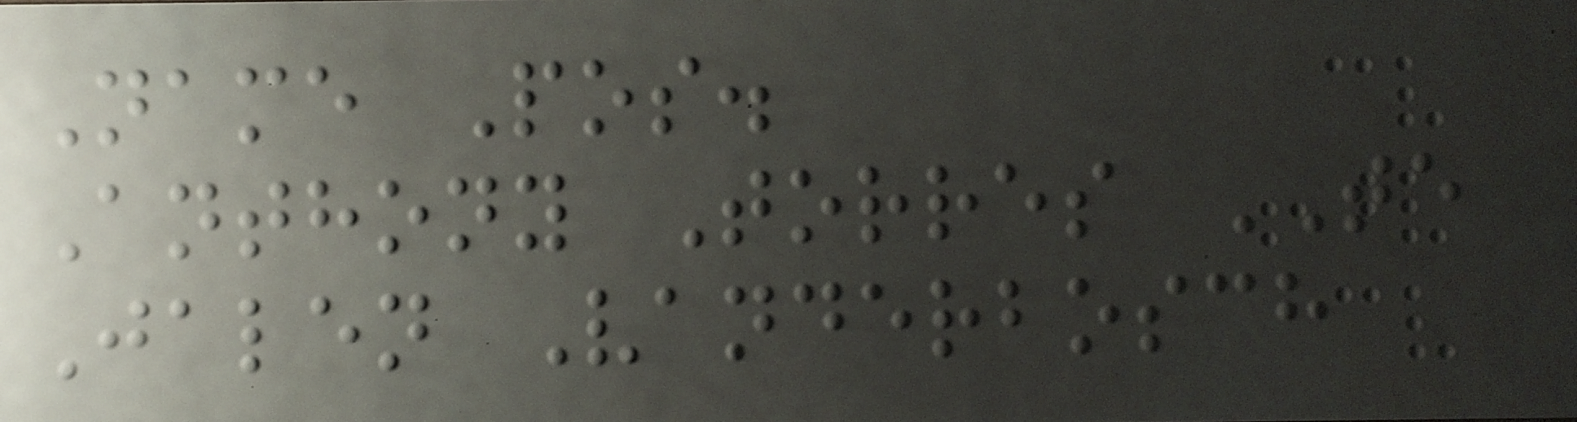Name Pos.
Anthony Torres TE
Jalen Vanderbosch
